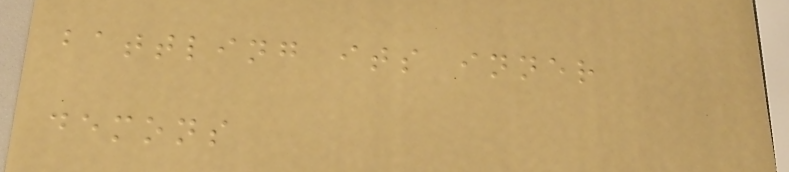battling its inner
demons
